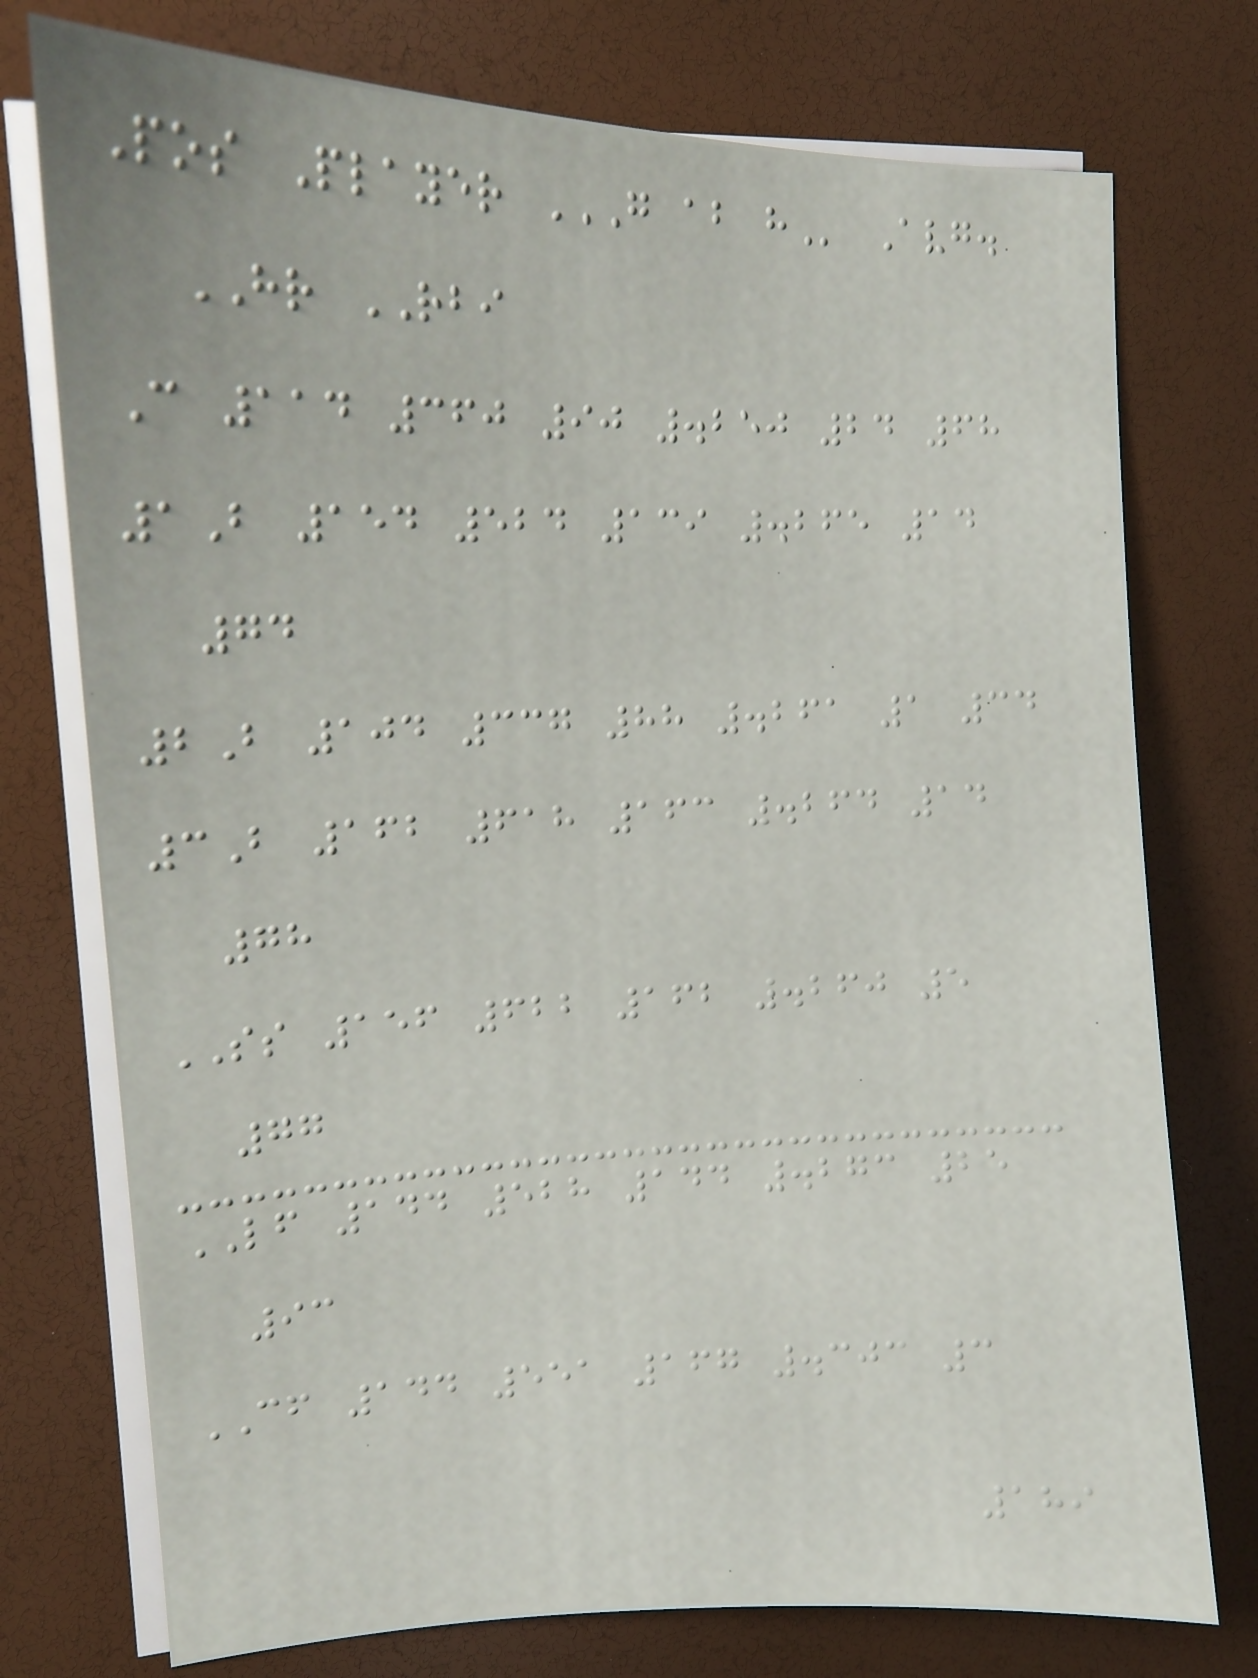Pos Player G AB H Avg.
HR RBI
C 114 360 90 .250 24 68
1B 154 524 139 .265 14
74
2B 104 337 88 .261 1 34
3B 162 618 163 .264 14
78
SS 156 622 162 .260 5
77
LF 144 528 144 .273 25
93
CF 144 551 167 .303 3
189
